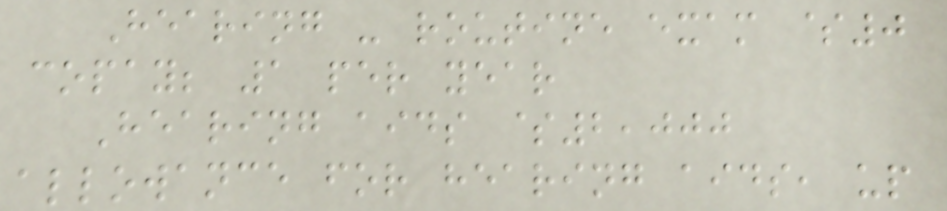Hearing - routine exam $0
copay; 1 per year
Hearing aids $2,000
allowance for hearing aids, up
